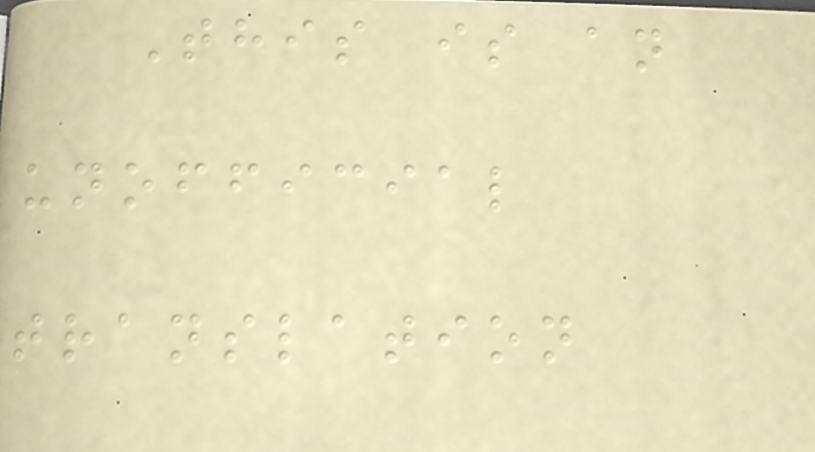This is an
unofficial
translation
